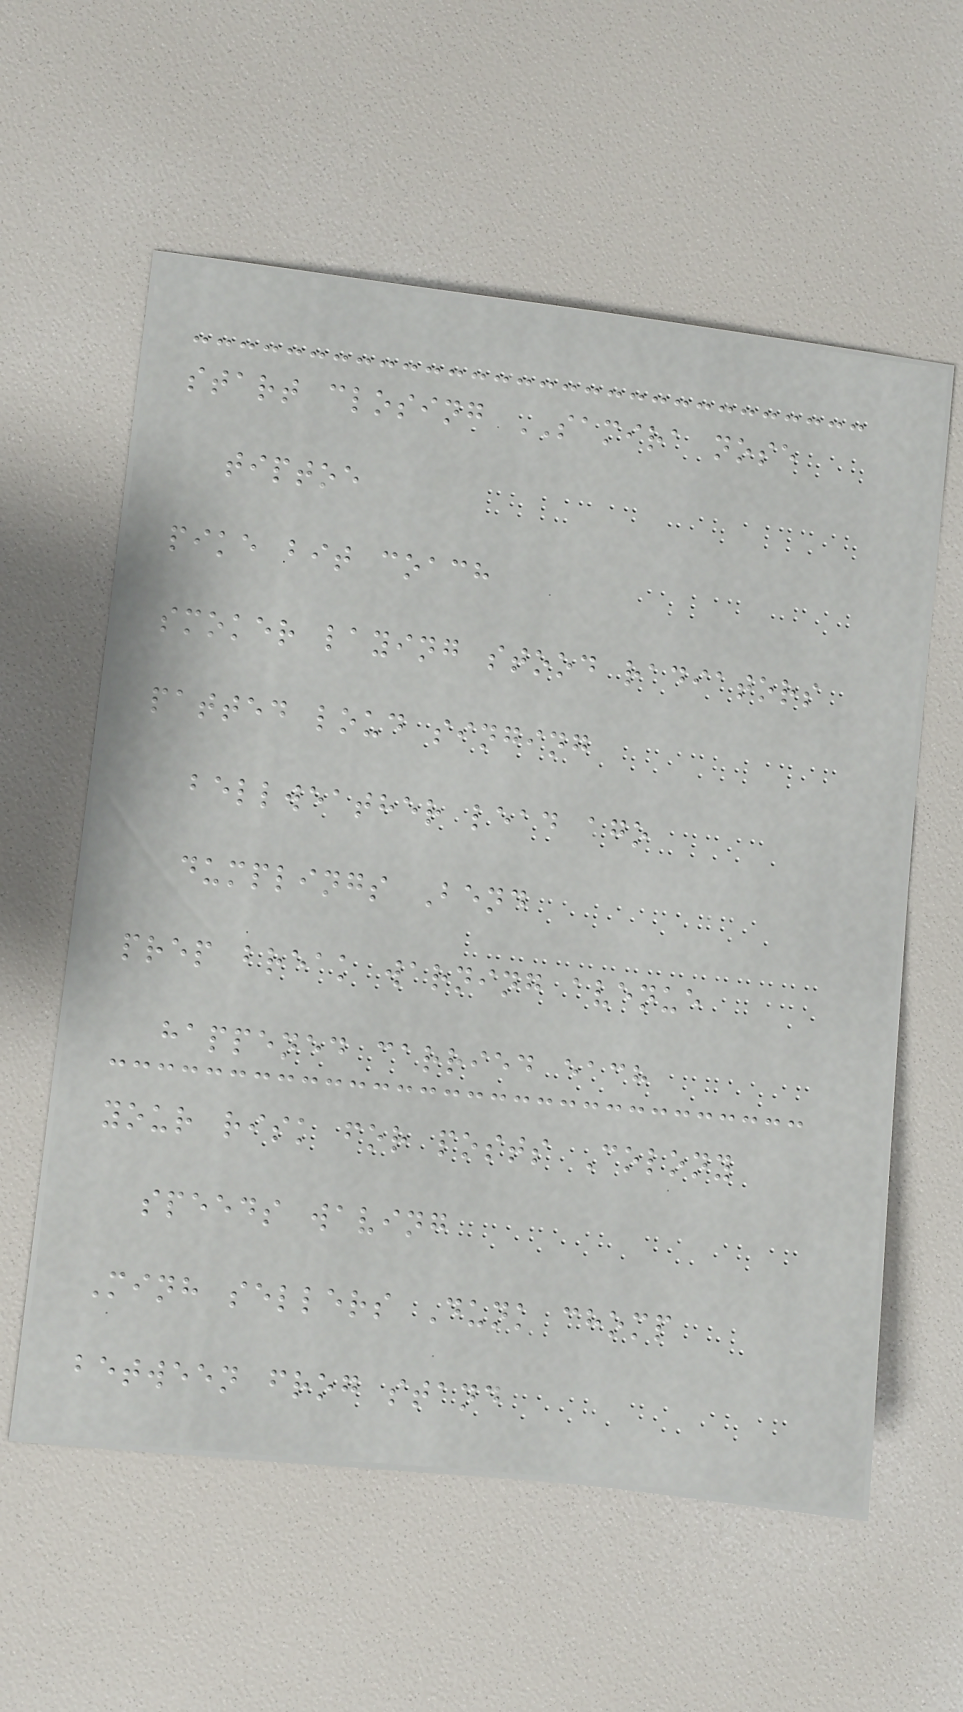start closing SAMIRA nose
tiptoe
pike bit coach
smoker laying stood radiators
patted loud singing
bellweather lead ago
dumplings Bend
prep break warning avenue
happened carried each
your risk for posts Colony
speeds waving
Minh sellers Dunk chomp
between frog stand
